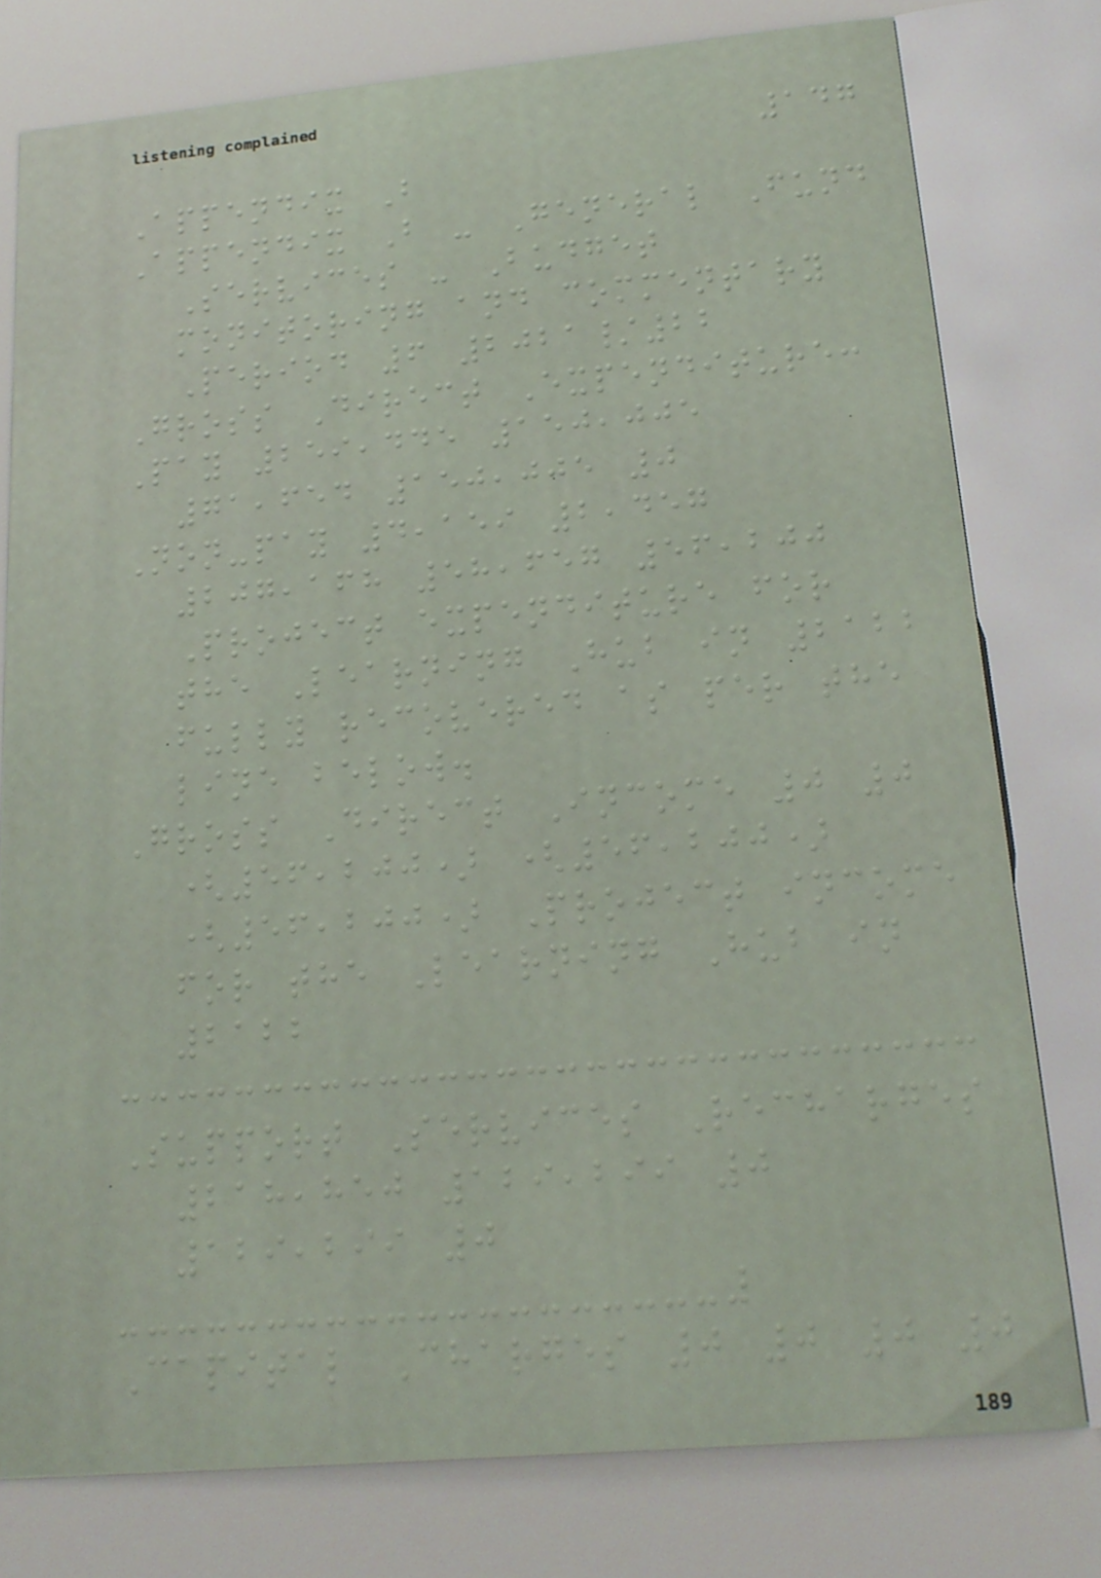147
Appendix B
Appendix B - General Fund
Services - Budget
monitoring and commentary
Period 6 2021/22
Gross Direct Expenditure:
Pay 259,445 150,005
71,654 150,005 0
Non-pay 4,159 2,457
207,168 58,657 56,200
Project expenditure for
the Learning Hub in 2122
fully recovered as per the
line below.
Gross Direct Income 0 0
(56,200) (56,200)
(56,200) Project income
for the Learning Hub in
2122
Support Services Recharges
218,850 129,299 0
129,299 0
Capital Charges 0 0 0 0
